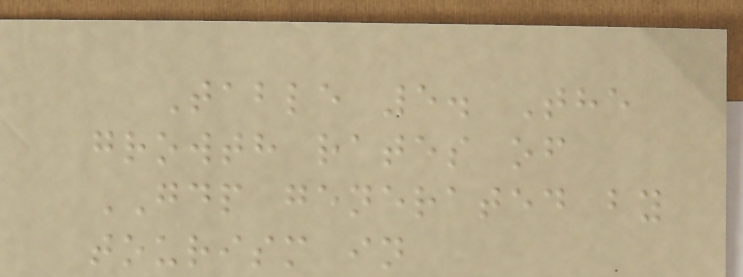Table 5. The
growth rates of
GDP generated by
tourism in
